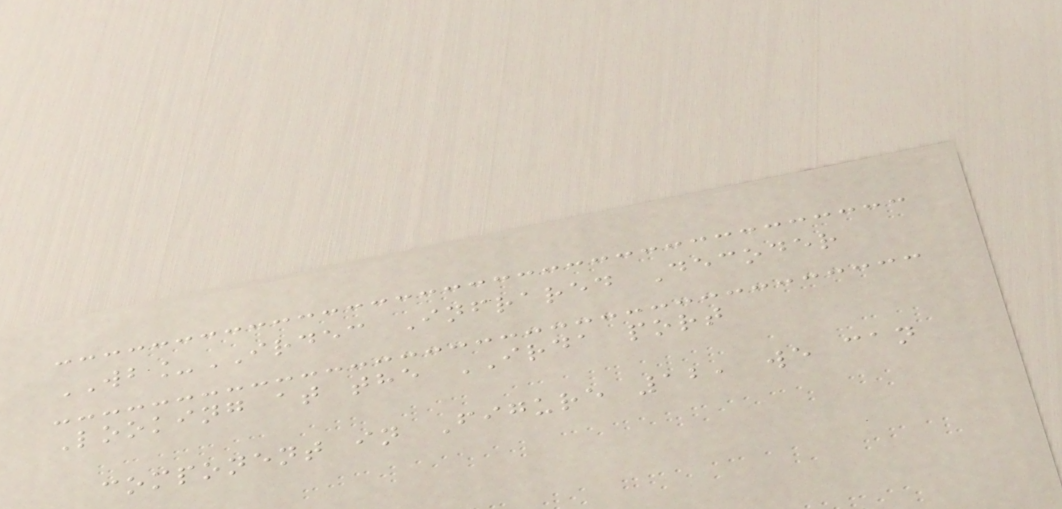WB_IRDEC Infrared Decoder
Looking at the IRDA port
component in Figure 12, we can
